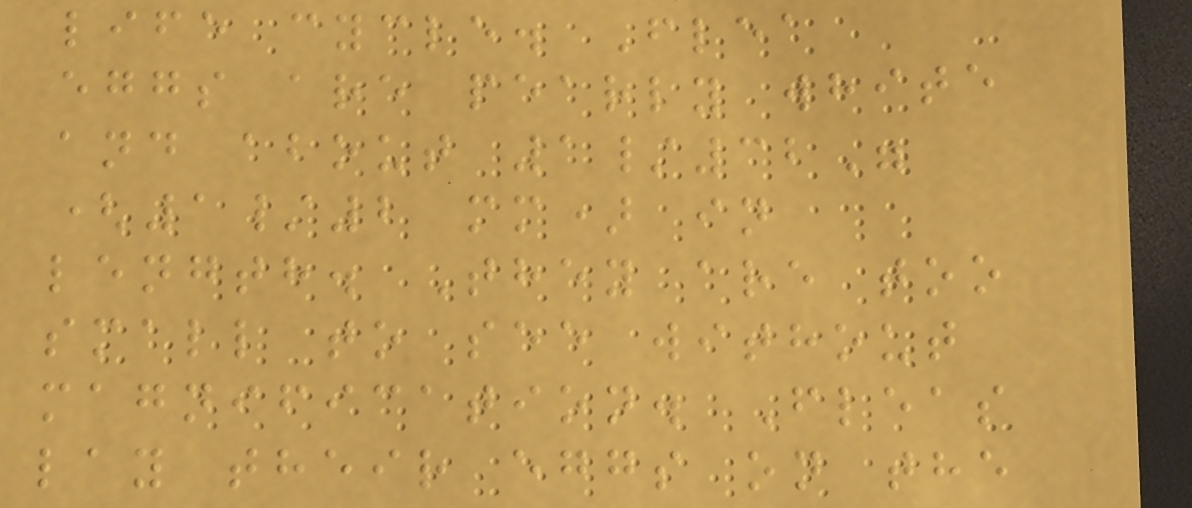life cycle. Flea
eggs are pearly white
and about 1/32"
(1/2 mm) in
length. They are too
small to see without
magnification. Fleas
lay their eggs on the
